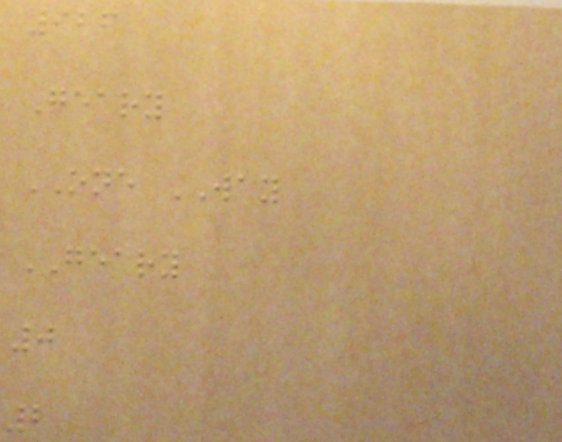926
Geary
ONE WAY
GEARY
0
2
